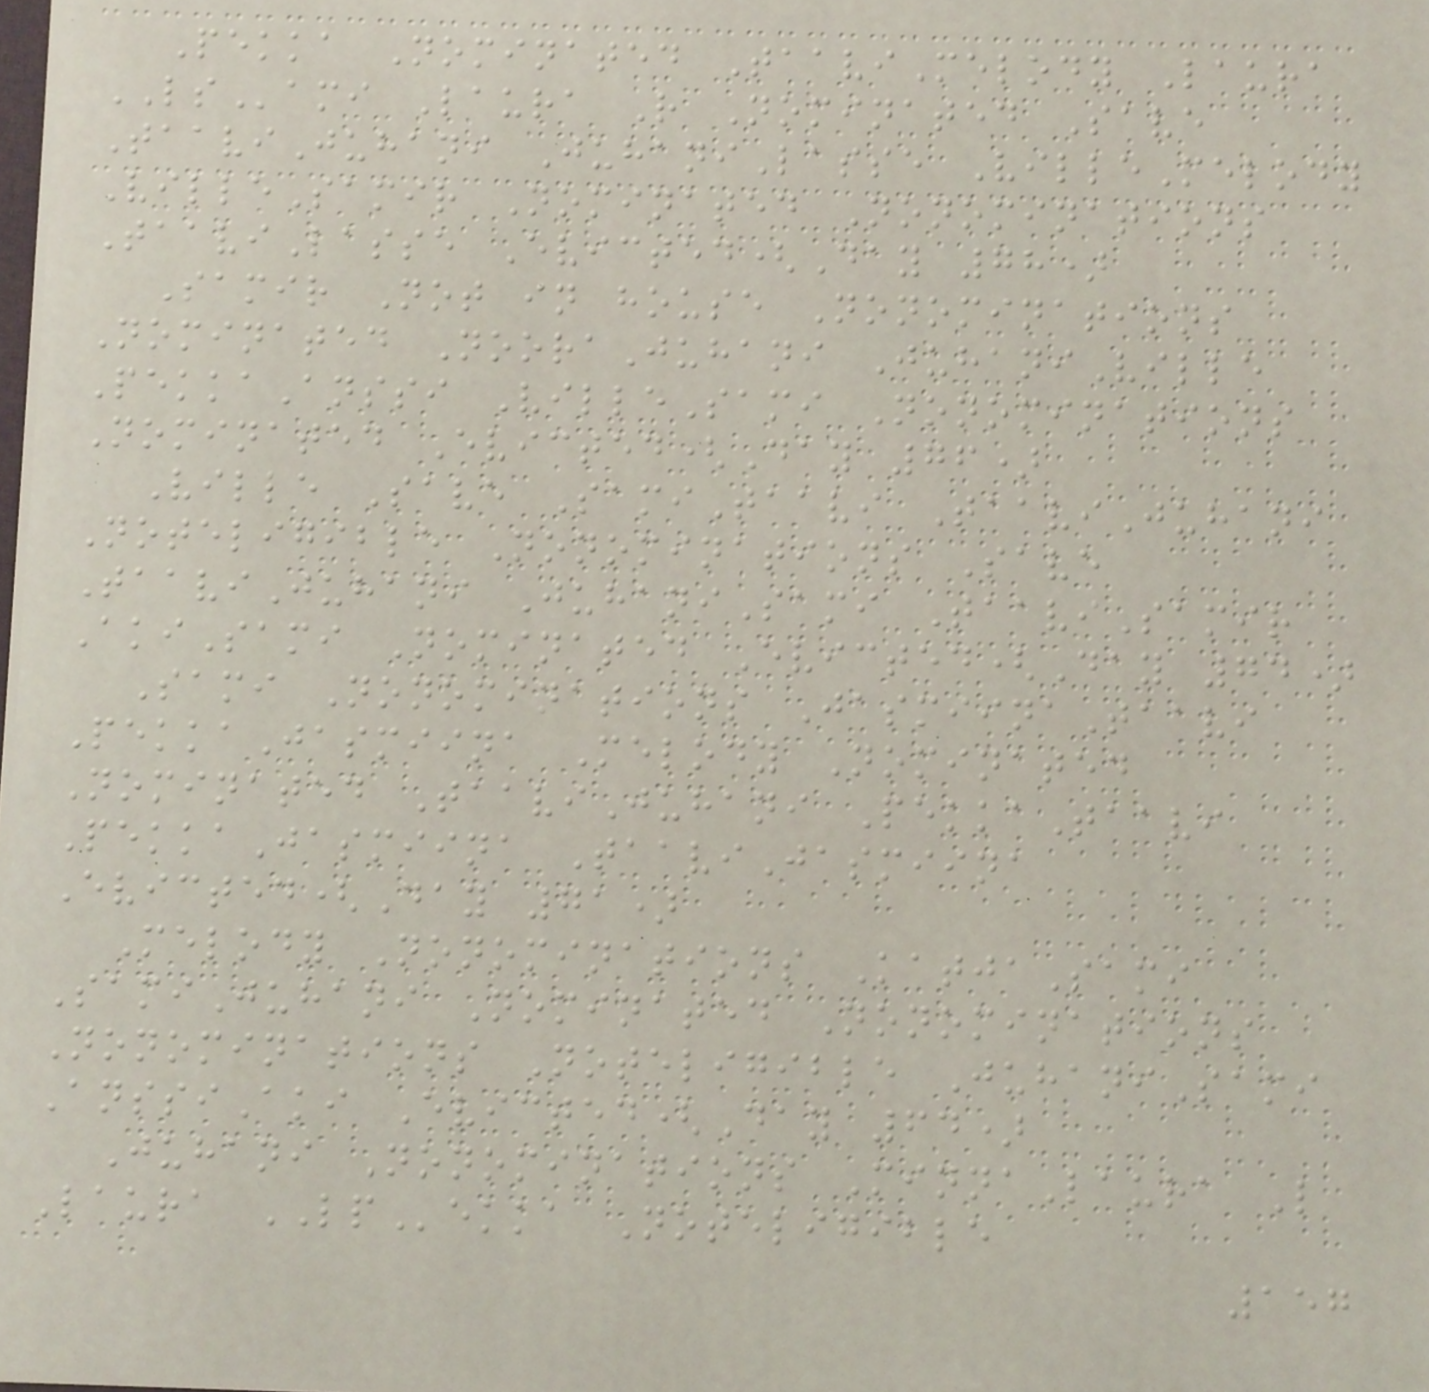Pekka Nominated TaaviMelody Laura
LSami Laura R Nominated Save
TaaviJuhani JuhaniLasse VilleMelody
VilleSamir Nominated Nonominations
TaaviLasse Evicted(Day 78)
Samir Not in house Nonominations
Nominated NooraJuhani JuhaniVille
PekkaAnssi VilleSami Nonominations
Nominated Evicted(Day 76)
Ville Save SamiTaavi TaaviJuhani
Noteligible Nonominations Save
TaaviJuhani JuhaniSami TaaviSamir
AkiSami Nominated Evicted(Day 74)
Sami Nonominations JasmiinaTaavi
PekkaJasmiina Melody Nominated
Nominated TaaviJuhani PekkaTaavi
PekkaJasmiina TaaviJasmiina
Evicted(Day 71)
Melody Nonominations KatjaSami
SamiJuhani Nominated Nonominations
Nonominations Noteligible JuhaniSami
AnssiAki Evicted(Day 64)
Juhani Nonominations MinnaLaura L
Laura LPekka Noteligible
157
